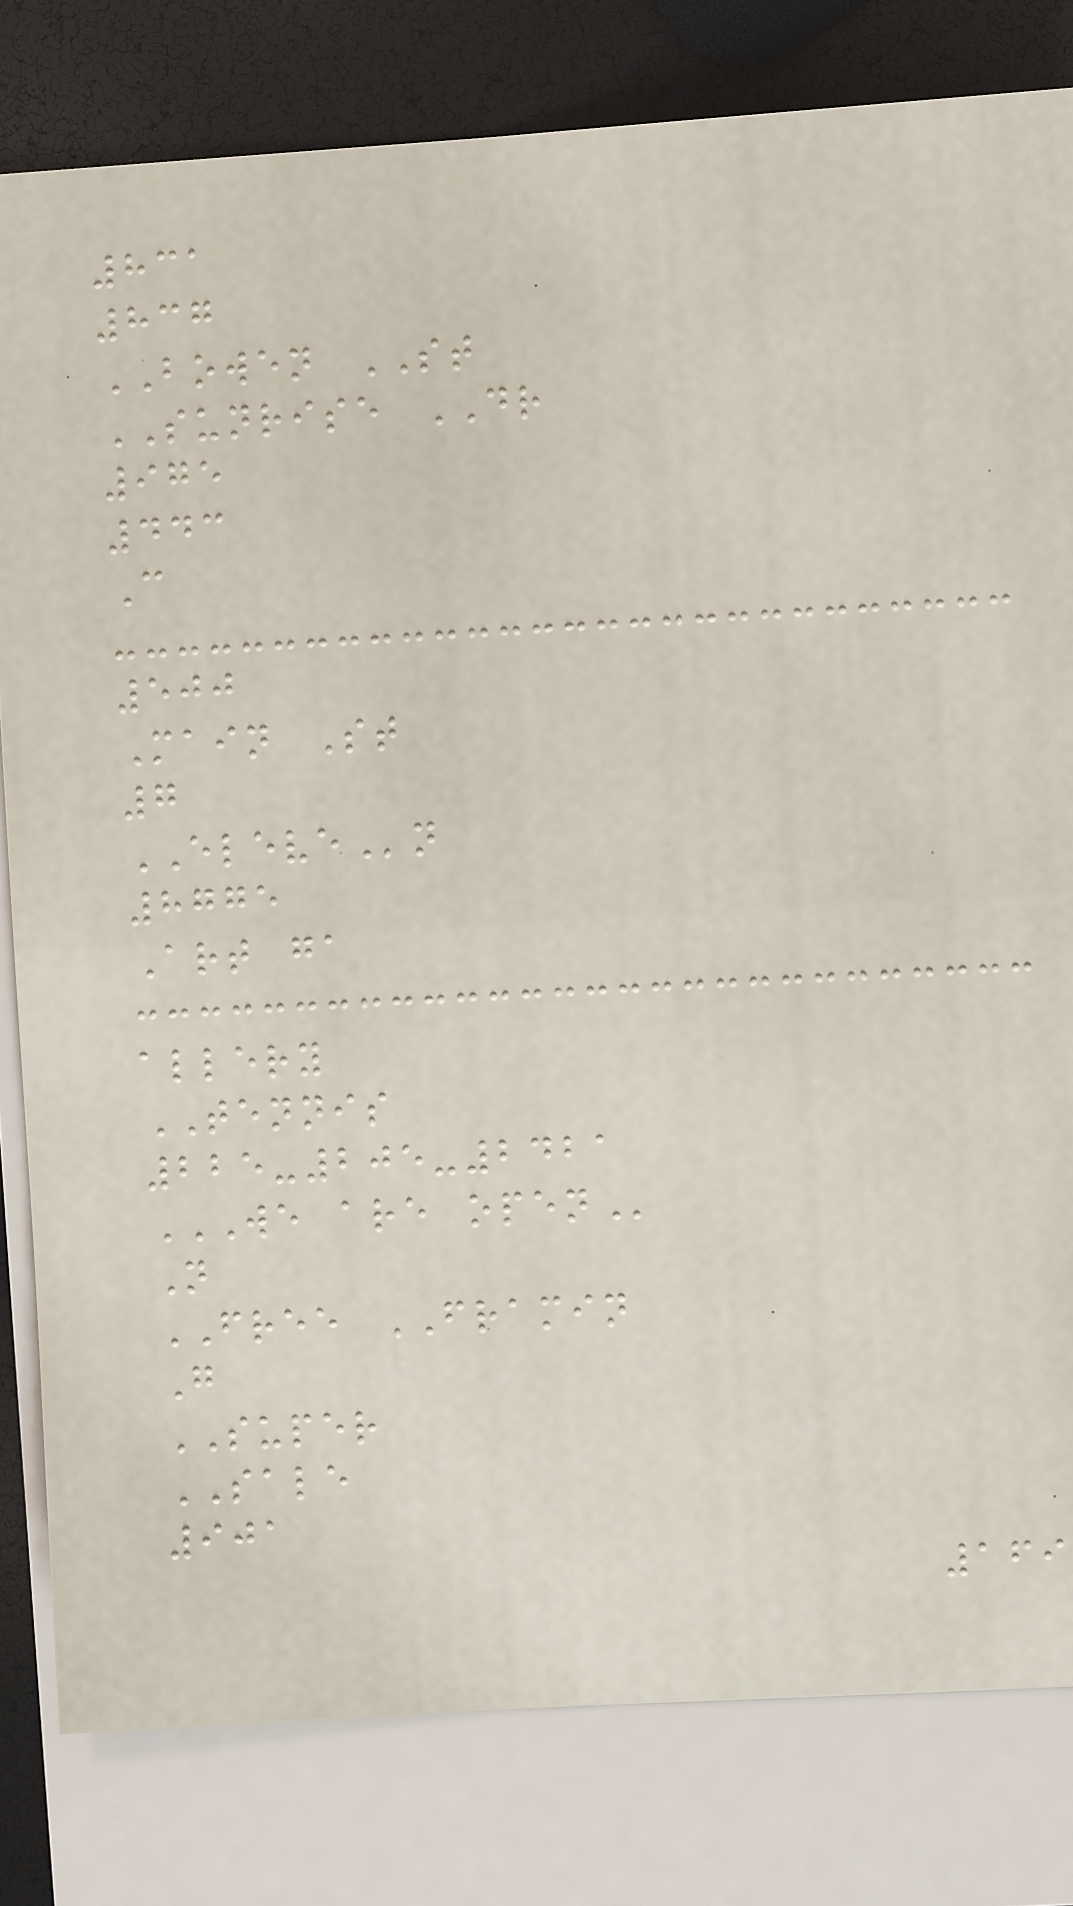831
837
BOWEN ST
SUNRISE DR
975
443
C
500
Main St
7
ELEVEn
8775
Art ga
allery
TENNIS
225-205-2421
WE ARE OPEN
N
FREE FRAMIN
G
SUPER
SALE
901
169
